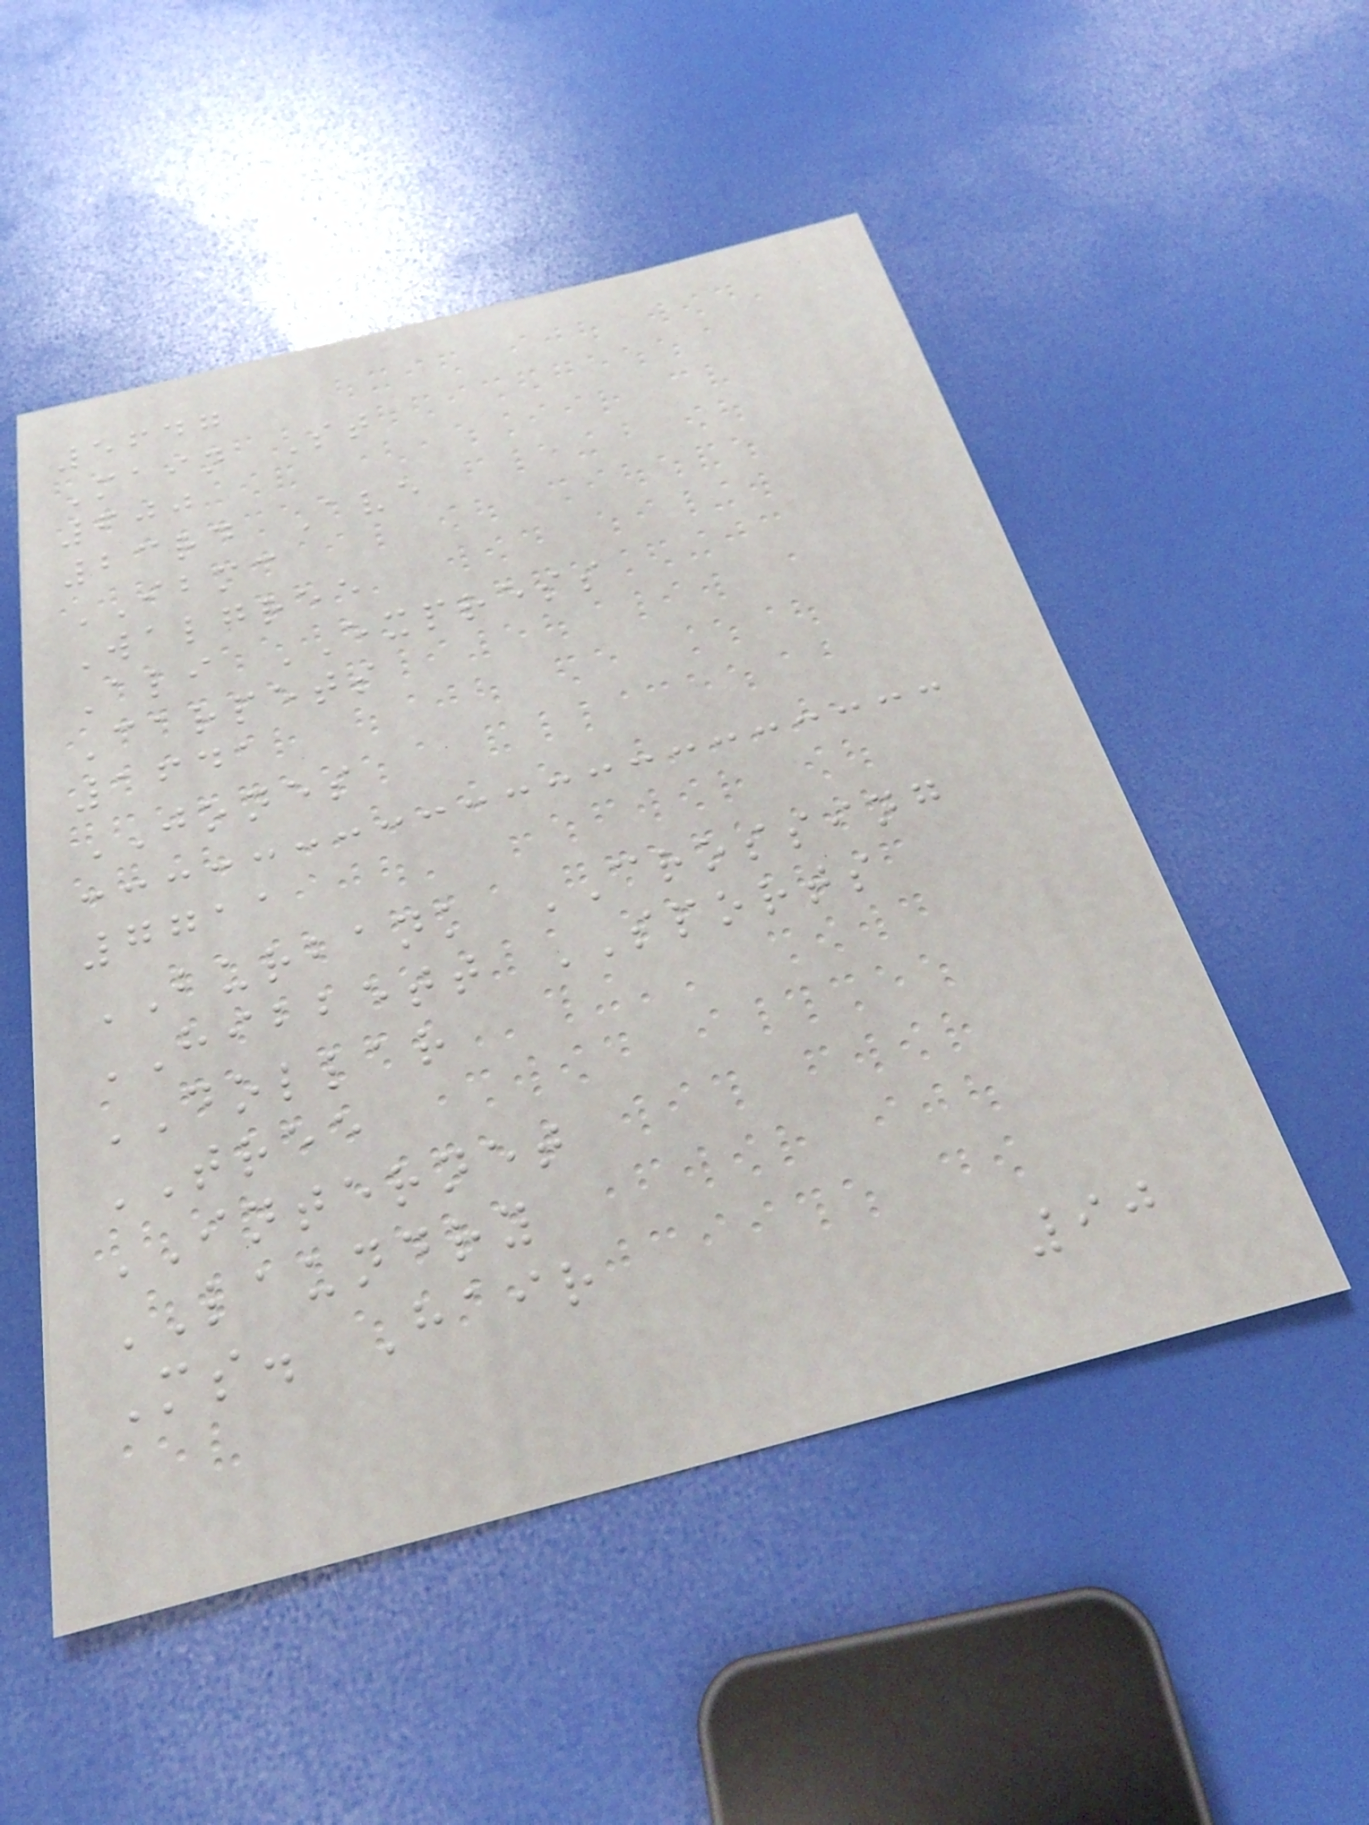5647
Main St
600
23rd Ave
IBMC
Walgree
Ali EXPRESS
Carpets
1641
JONES
7711
BURBANK CROSSING
HIBBETT SPORTS
DOLLAR
TREE
INTERNET
LAUNDRY
Ms. Hair
90
